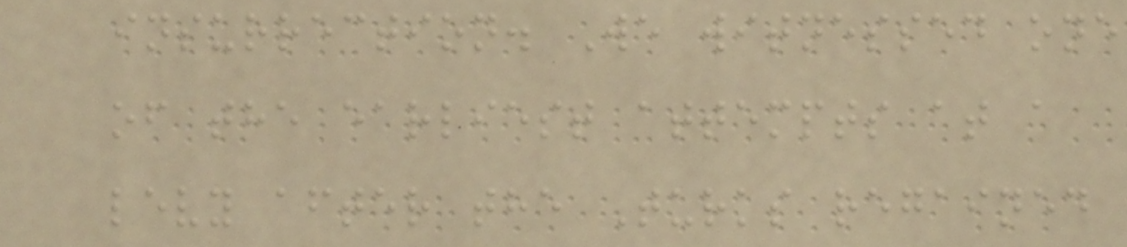insurrection. We witnessed one
of the earliest attempts at a
levy after the Turks regained
